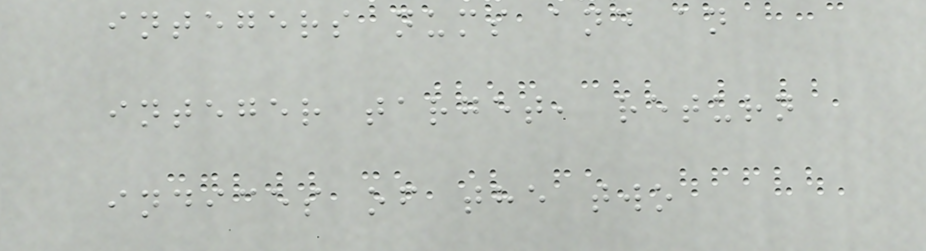integers nums and an
integer target, return
indices of the two
